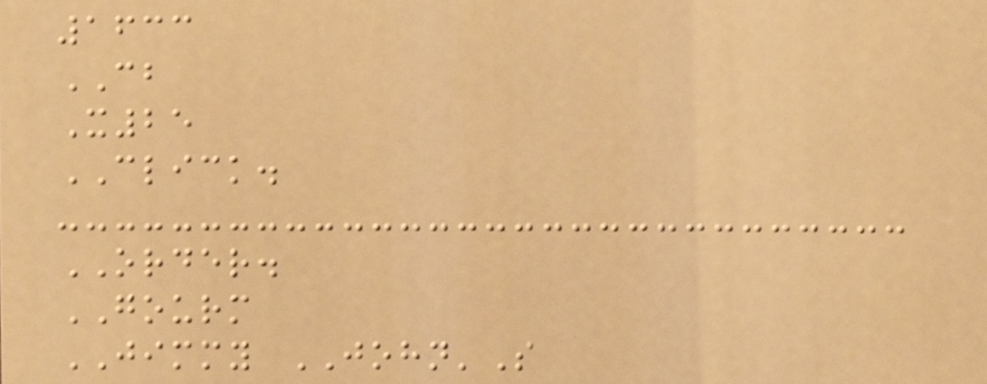1633
CB
X25
CLICK.
ORDER.
GOURM
JIMMY JOHN'S
